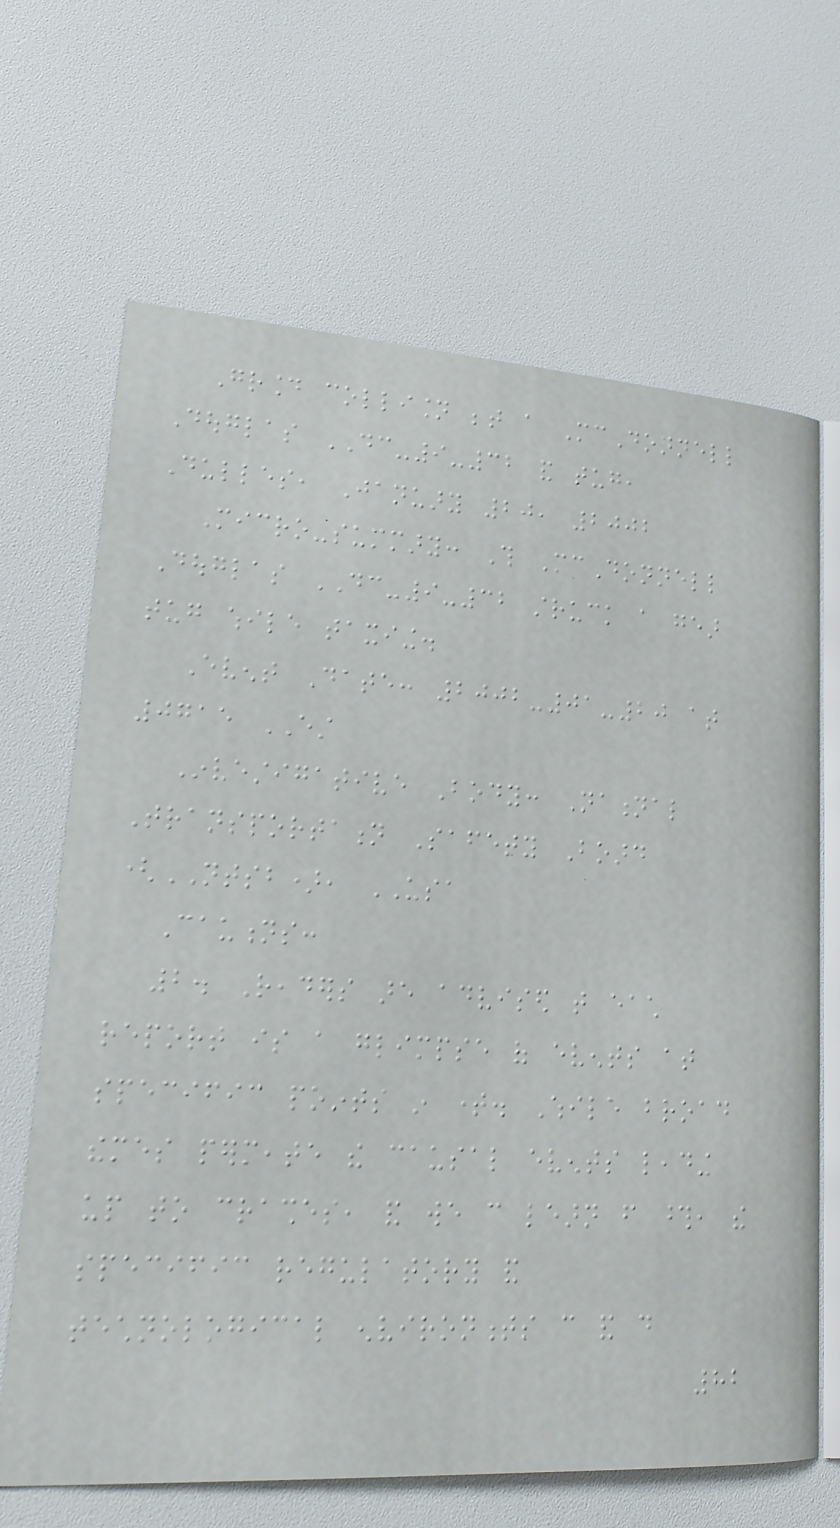Ground collision between a McDonnell
Douglas DC-9-32 and tug,
Dulles, January 20, 2002
Micro-summary: This McDonnell
Douglas DC-9-32 struck a gear
tug while taxiing.
Event Date: 2002-01-20 at
0715 EST
Investigative Body: National
Transportation Safety Board
(NTSB), USA
Cautions:
2. Readers are advised that each
report is a glimpse of events at
specific points in time. While broad
themes permeate the causal events leading
up to crashes, and we can learn from those, the
specific regulatory and
technological environments can and do
82
